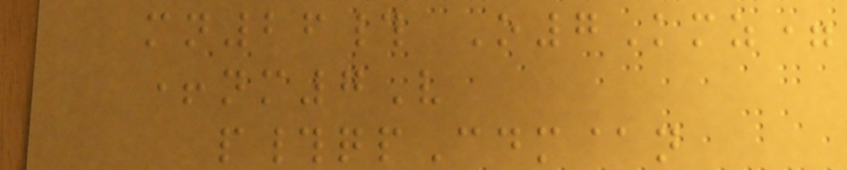mn26# O7Kmz=
+nm7V
p#qpCdm@n
